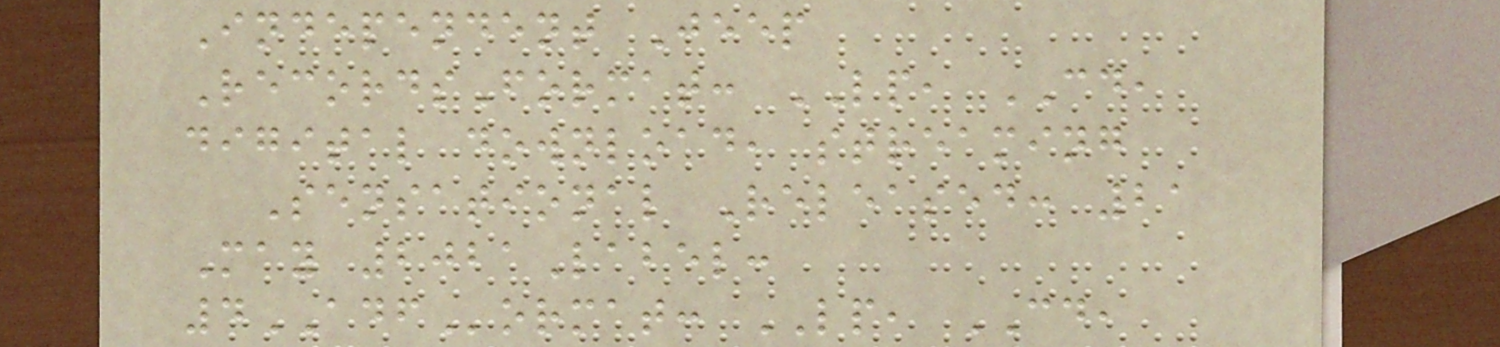Independent Jeep
RecordsFormat: LP, CD,
digital download, streaming
Sensational Released: 21
May 2021Label:
4ADFormat: LP, CD,
